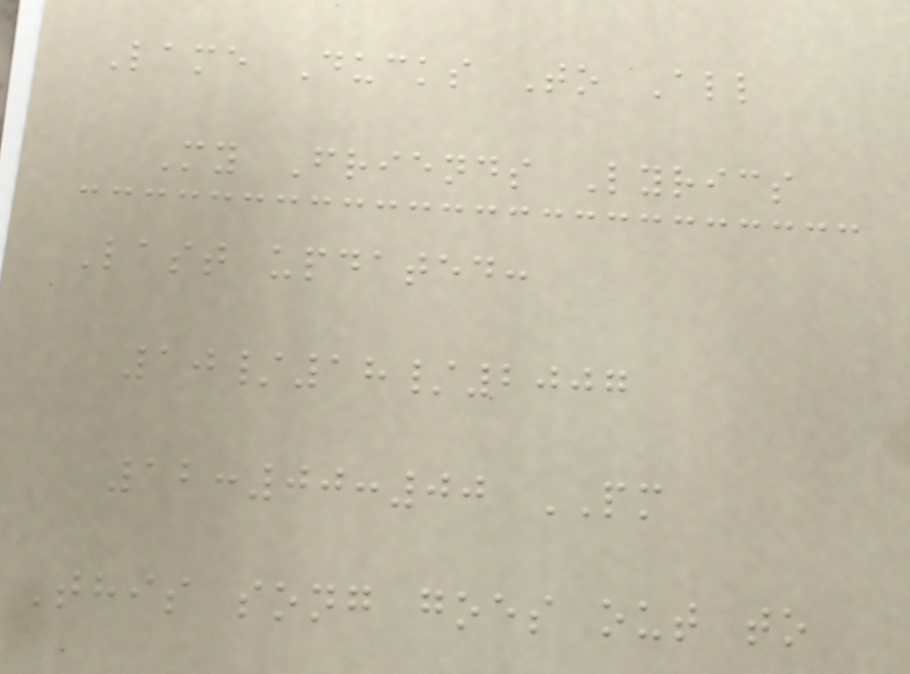Lame Ducks To All
My Friends Lyrics
Last updated:
10/18/2007
12:00:00 PM
This song goes out to
